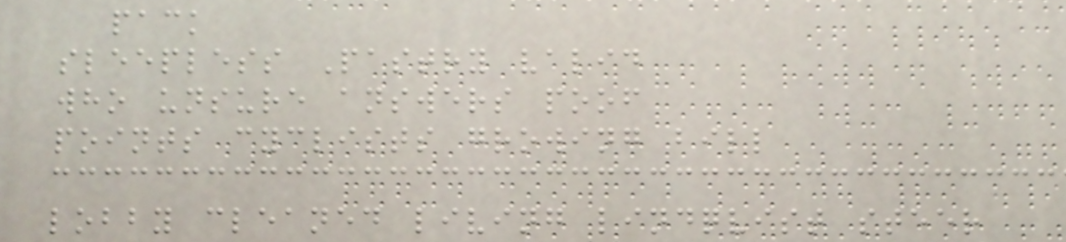pack
sleepless Pastry valid
who unsure answers poof
points cyclists growing bill
lobby cleaned living lindqvist steer
